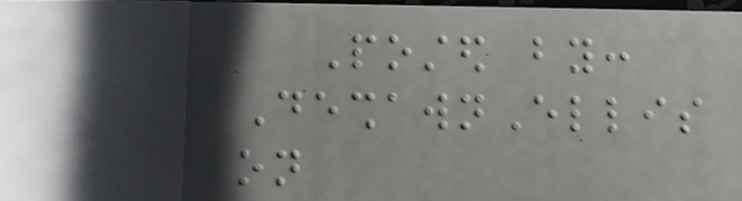Posted by:
DeshawnEllis
on
